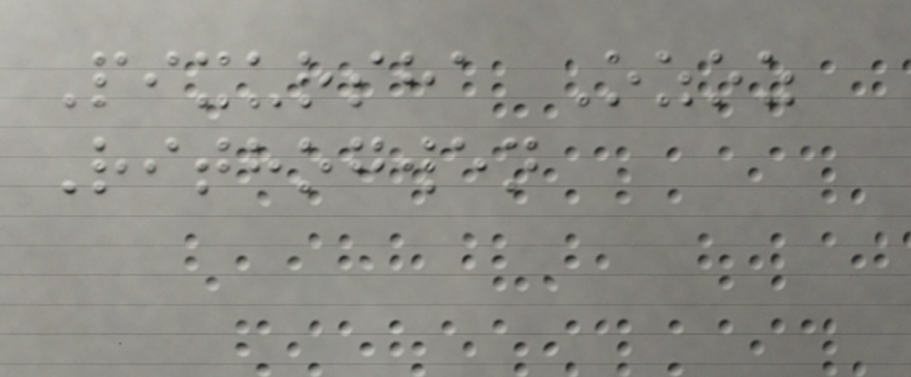Pixursha Ozoz
Rithogwen
